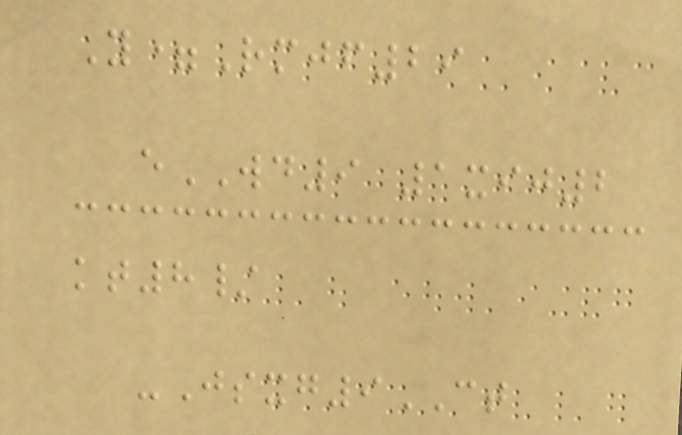Y=Rmjf29
eWD9 1xij2
kt8/
-Jsxg9CT
